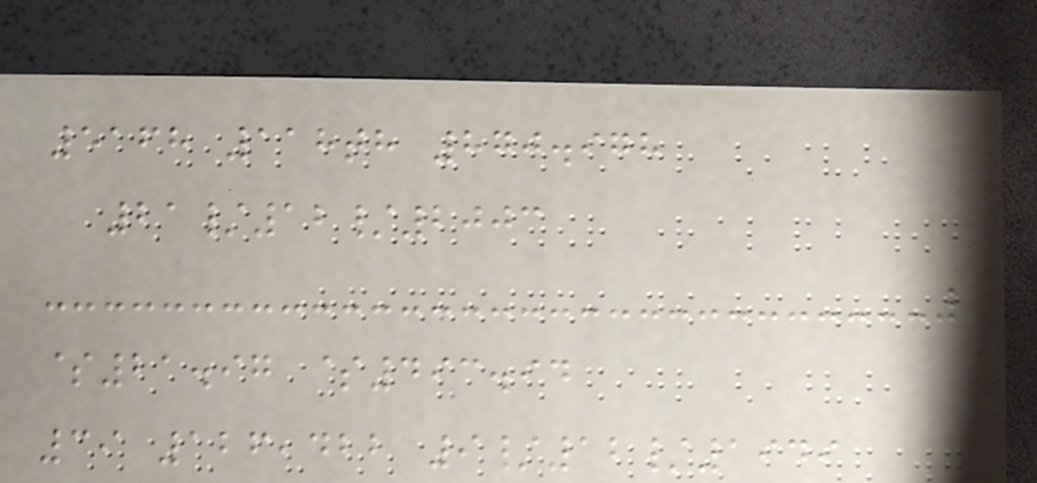5168 118th 870.978
21/12/2003
$21.97 $493.94
39 126,422 9/12/1949
